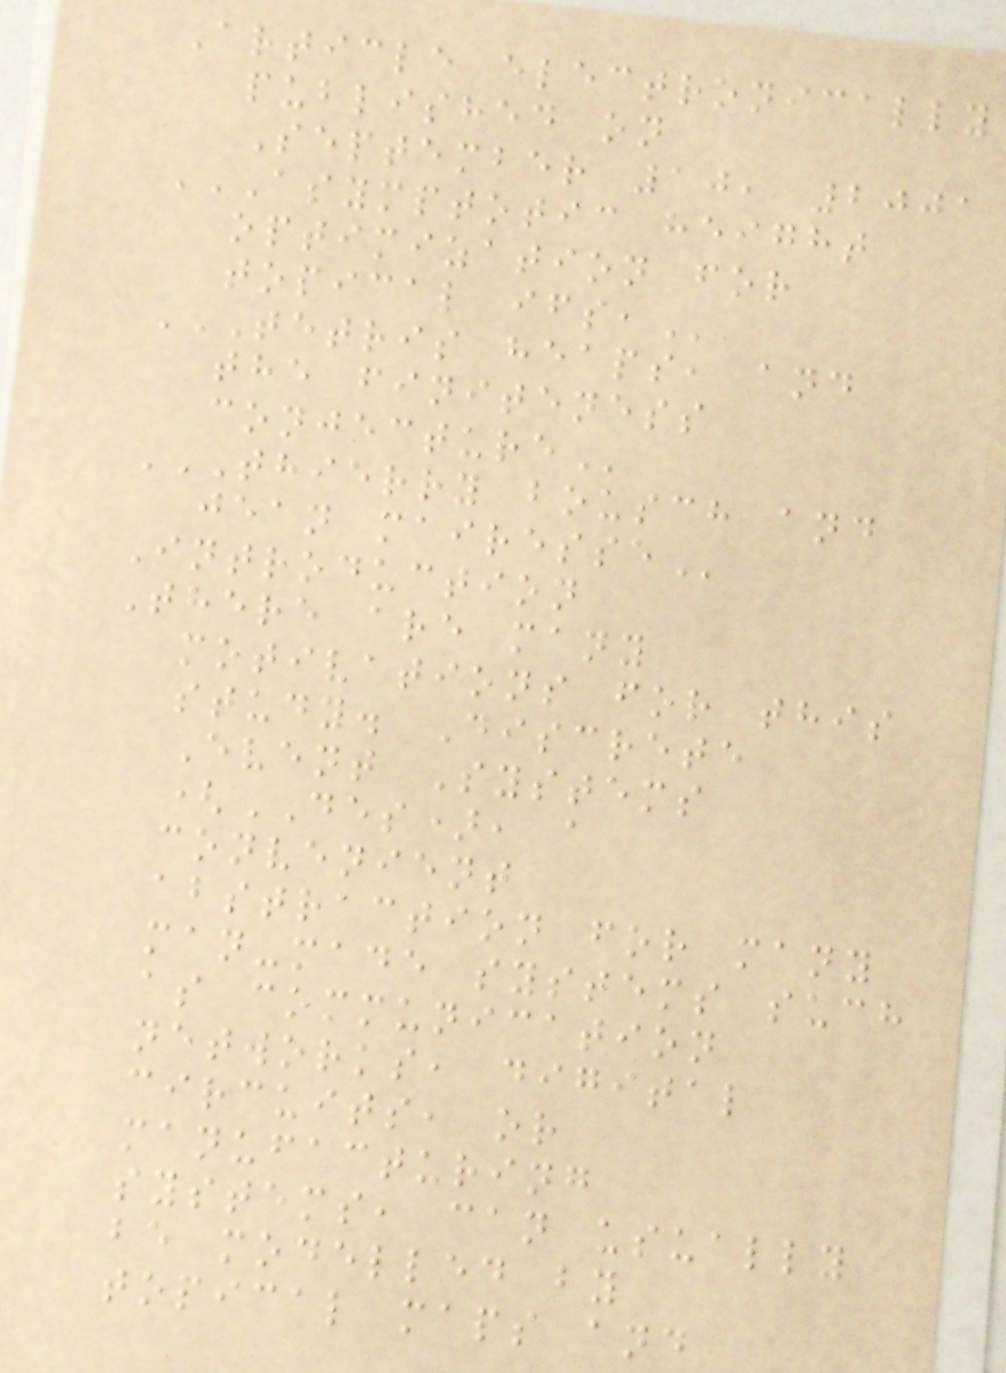Article electronically
published on
September 10, 2001
ASYMPTOTIC HEIGHT
OPTIMIZATION FOR
TOPICAL IFS,
TETRIS HEAPS, AND
THE FINITENESS
CONJECTURE
THIERRY BOUSCH AND
JEAN MAIRESSE
Introduction
There are many
motivations for this
study. Discrete
Event Systems
(DES), a
convenient
abstraction for many
man-made systems such
as communication
networks, digital
circuits, or
manufacturing
systems, can usually
be modelled by
topical maps and
